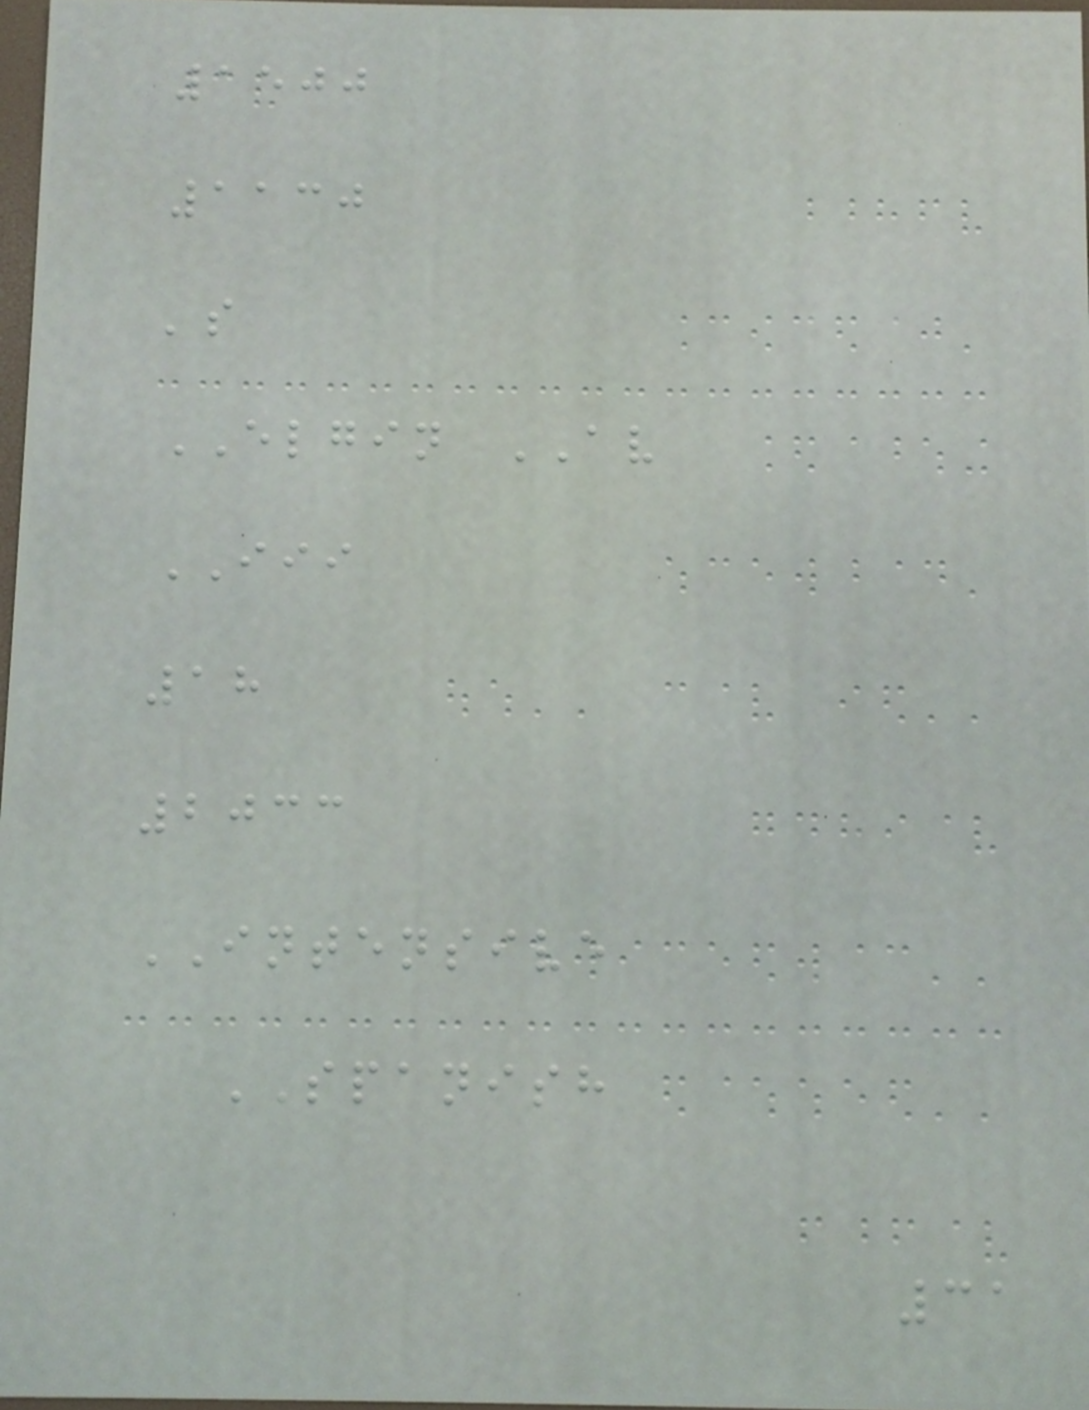1500
1130
's
ELGIN AV
III
18
2033
INTENSIVE
SPANISH
31
